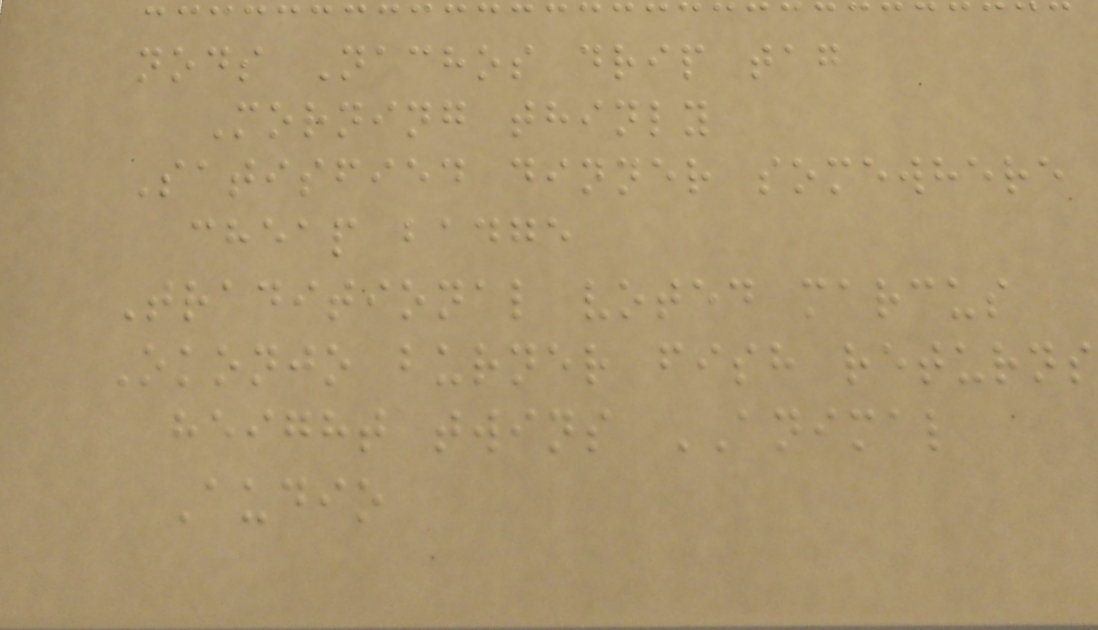nods Nachos drip tag
Morning thinly
Satisfied dinner somewhere
cheap badge
Traditional voted marcus
Okonjo burner fish returns
height twins ANIMAL
Audio
